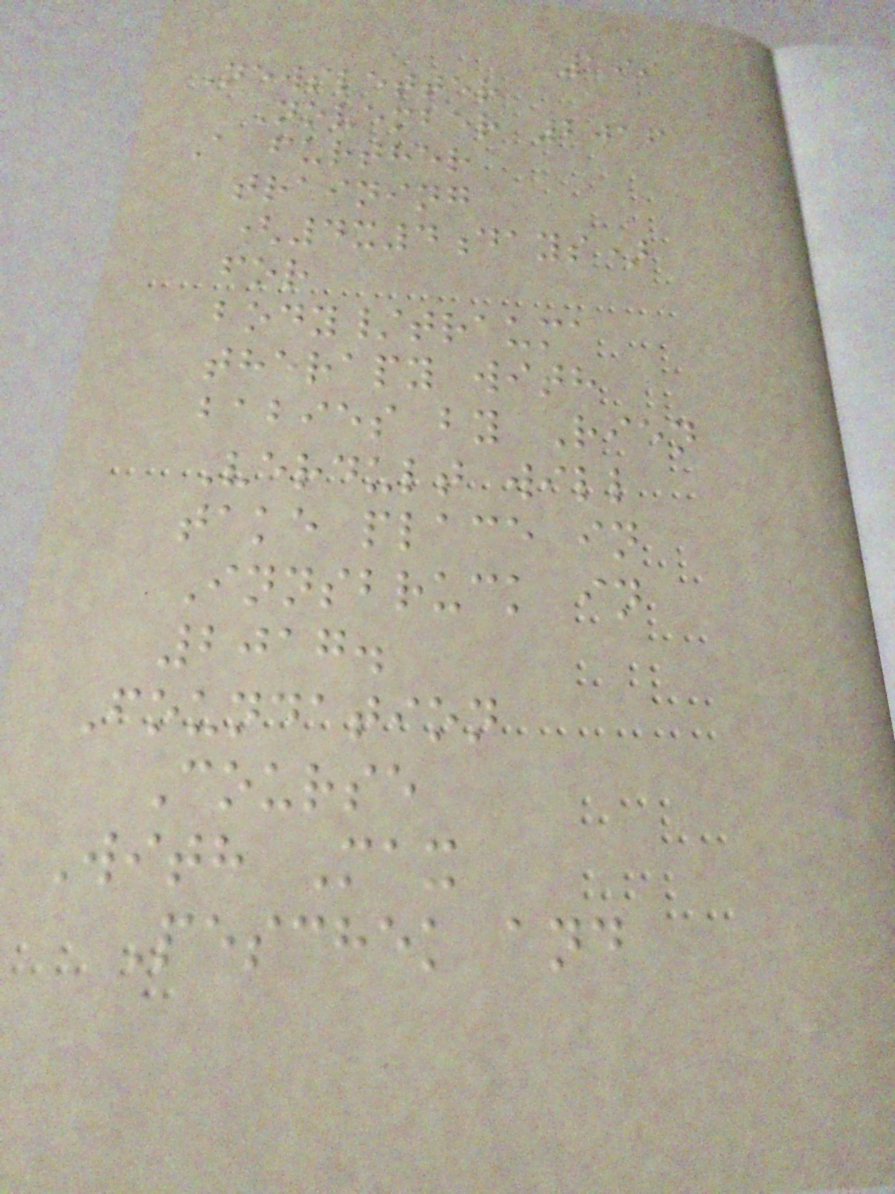199
Newsletter
November 2016
A further
training
(4x4days)
for
body/trauma
therapy with
babies by Rien
Verdult will
take place in
Innsbruck in
2017.
Foundation
Course
With Max
Peschek and
